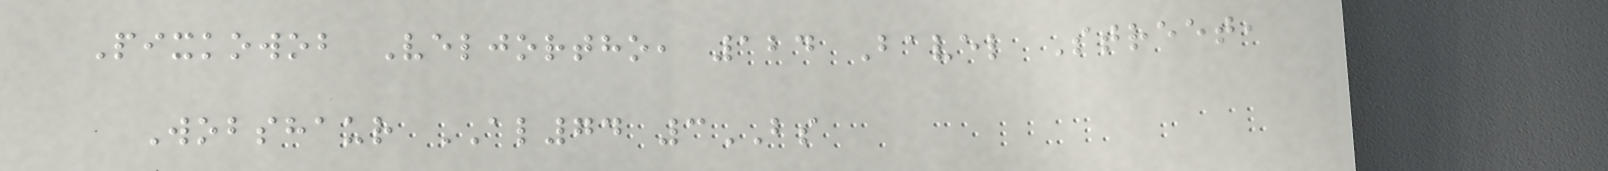Pixkowob Veljortho, 124 Bavel Street,
Wobshaur AL74 3BS
